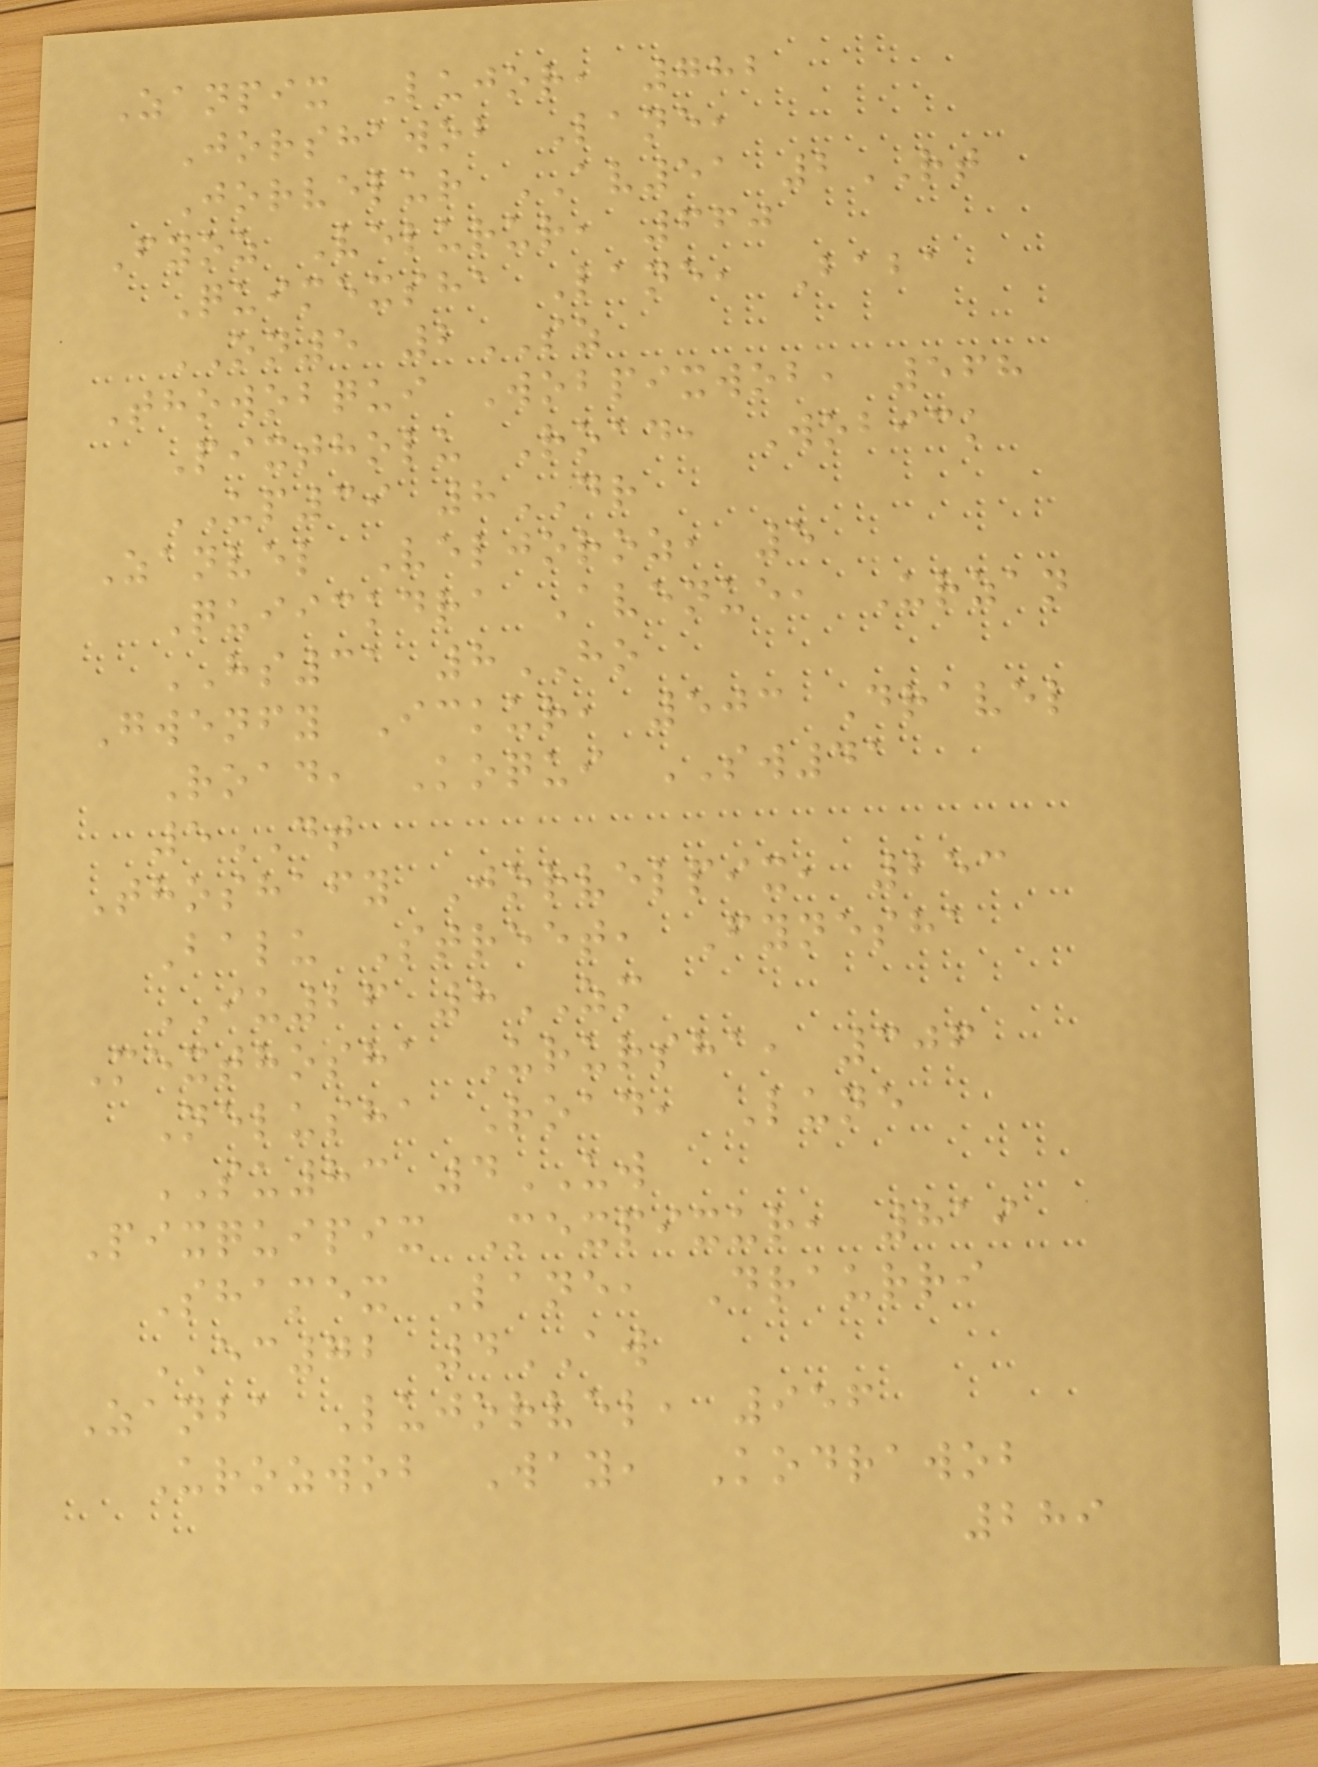Zanpix Lujor, 782
Jorshawob Lane,
Jorvelur AV51 2RT
Fyoz Velurur, 660
Quimexsha Lane, Baba
ON5 2SZ
Thowobqui Wobpixwob, 568
Pixtholu Road, Wobick
UP39 8DR
Zanvel Veljoroz, 5
Quiickdra Avenue, Urzan
HS31 8HO
Gwenfy Ickur, 503 Dravel
Road, Koqui SW41
5DT
Thoshafy Jorvelpix, 253
Balu Street, Fynesha
IU26 8ZM
Mexthosha Urursha, 306
Nelusha Road, Lune
SU83 4UW
Pixquipix Mexpixur, 819
Shamex Lane, Draurri
EC72 4AW
Zanba Lujorvel, 956
Urozwob Way, Kodrawob
289
